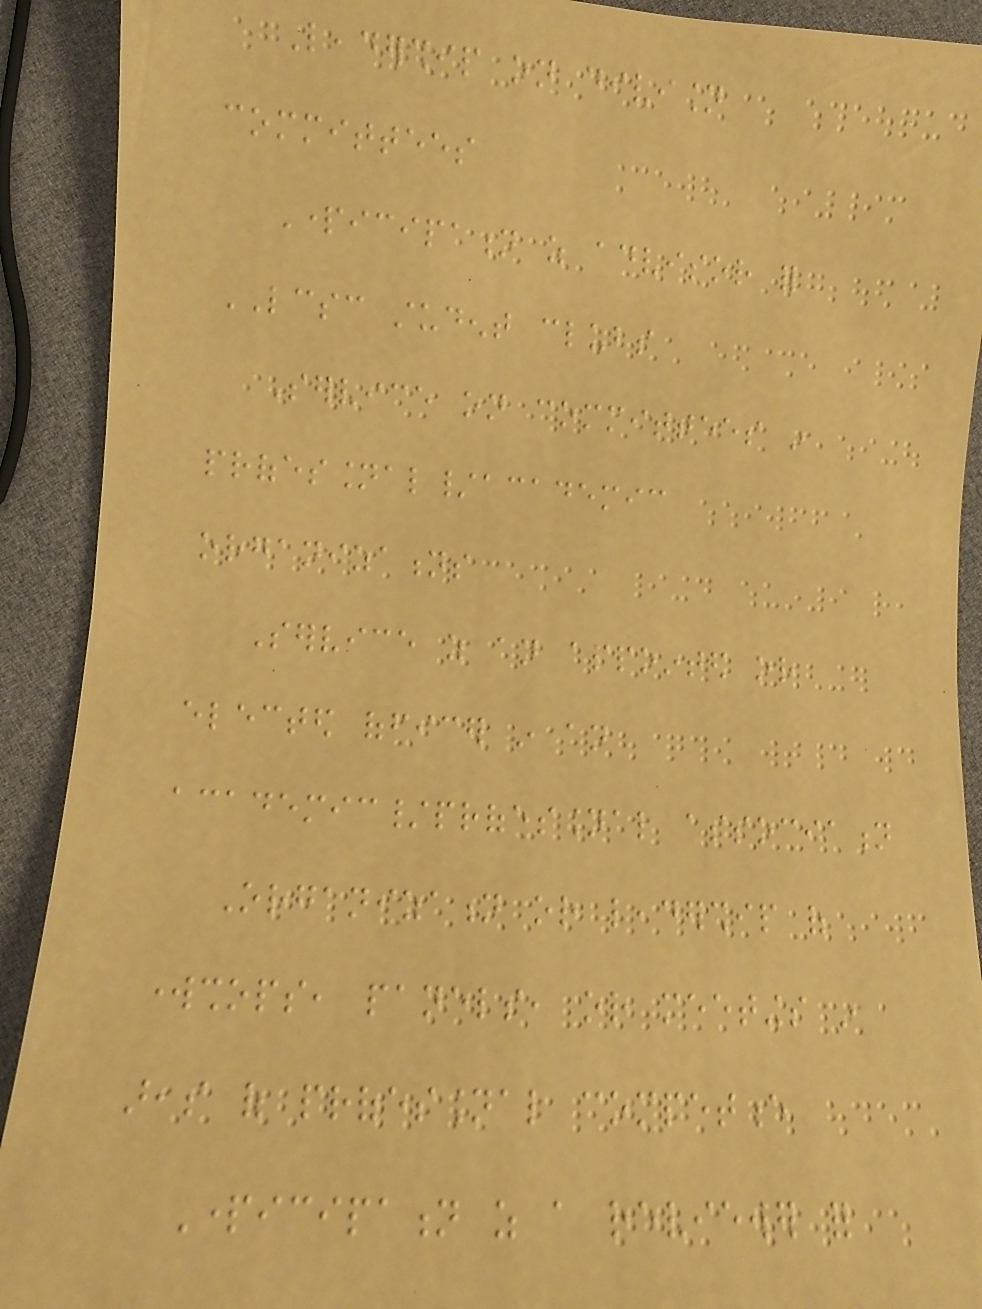Leadership on division
committees
Participation as advisor for
LCSC student clubs
Service on committees in
professional/academic
organizations
Service as an appointed or
elected officer in an
academic/professional association
Organization or leadership of
workshops, panels, or meetings in
areas of professional competence
Participation as a reviewer for
